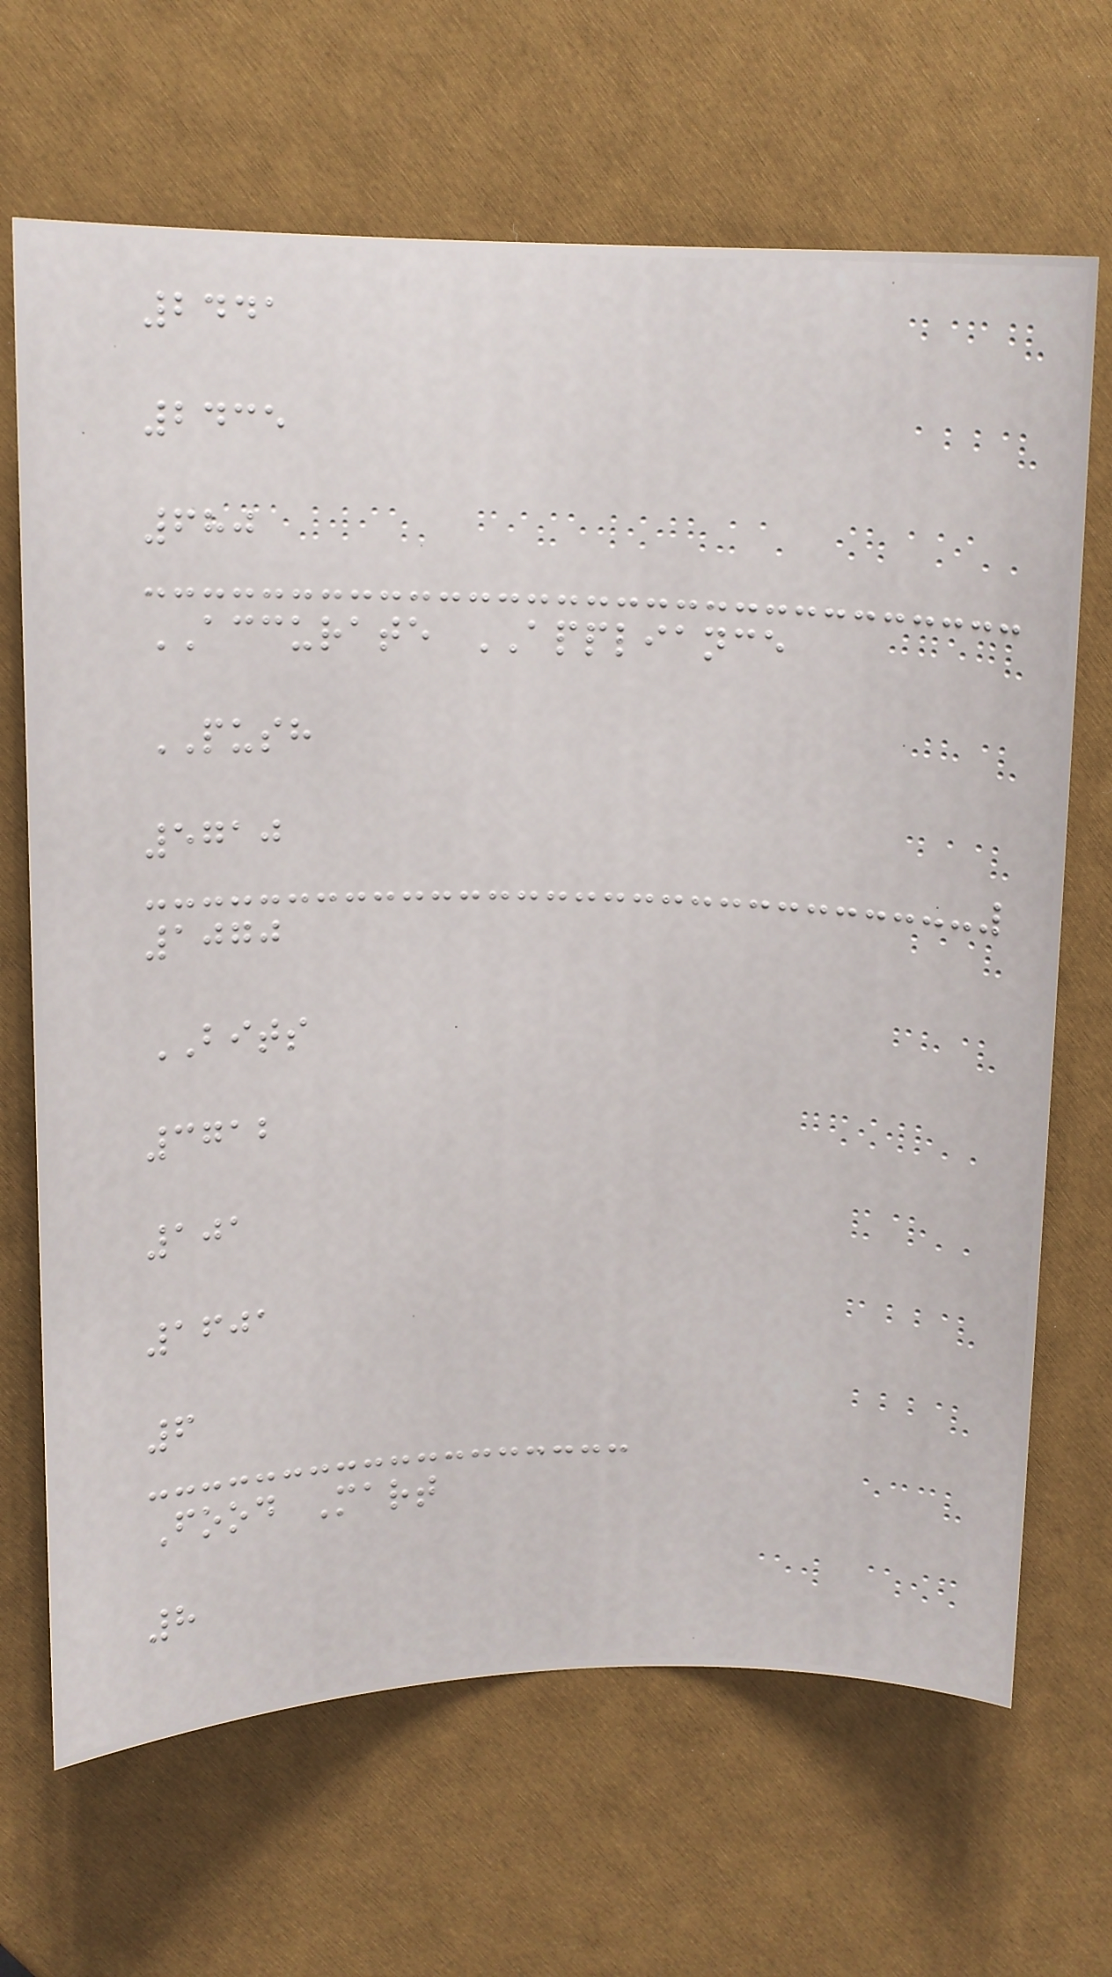2441
2435
680
ACCURATE APPLIANCE
PUSH
5710
1070
BITS
3712
101
1601
6
Food Mart
8
